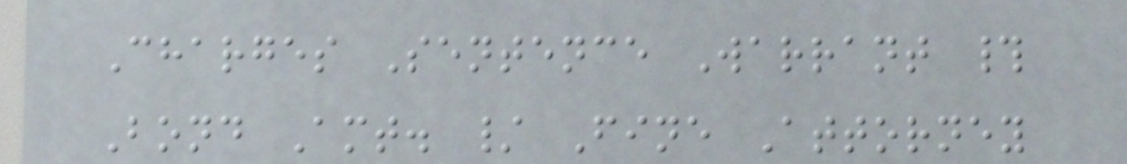Charges Sentence Warrant #
Bond Amt. / Fine Attorney
